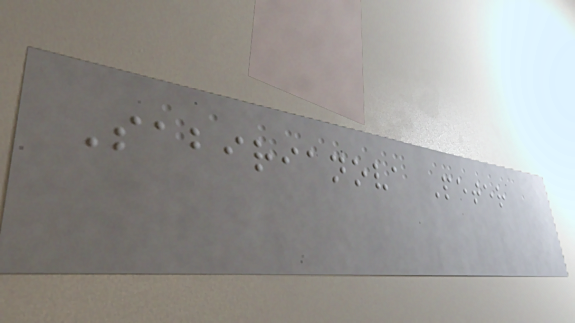Sabirianova Peter
